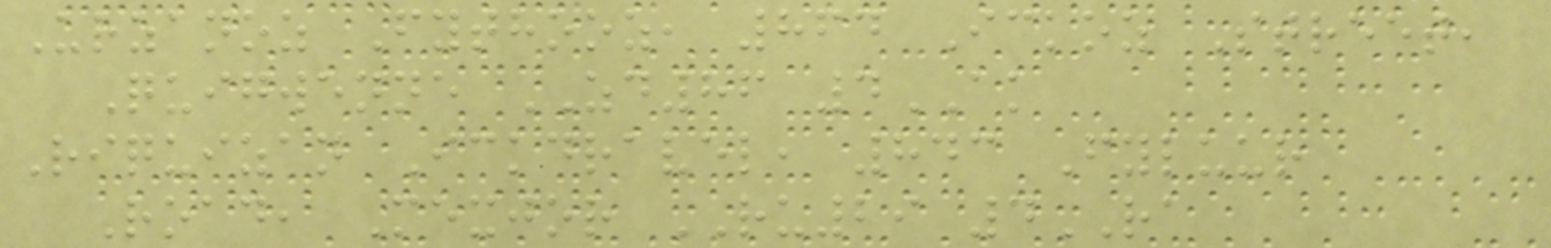Urzanoz Fythooz, 864 Ickoz Street,
Quigwenne ZD86 4AK
Riquizan Ickdravel, 843 Fyluur
Road, Mexjor RU29 4RA
